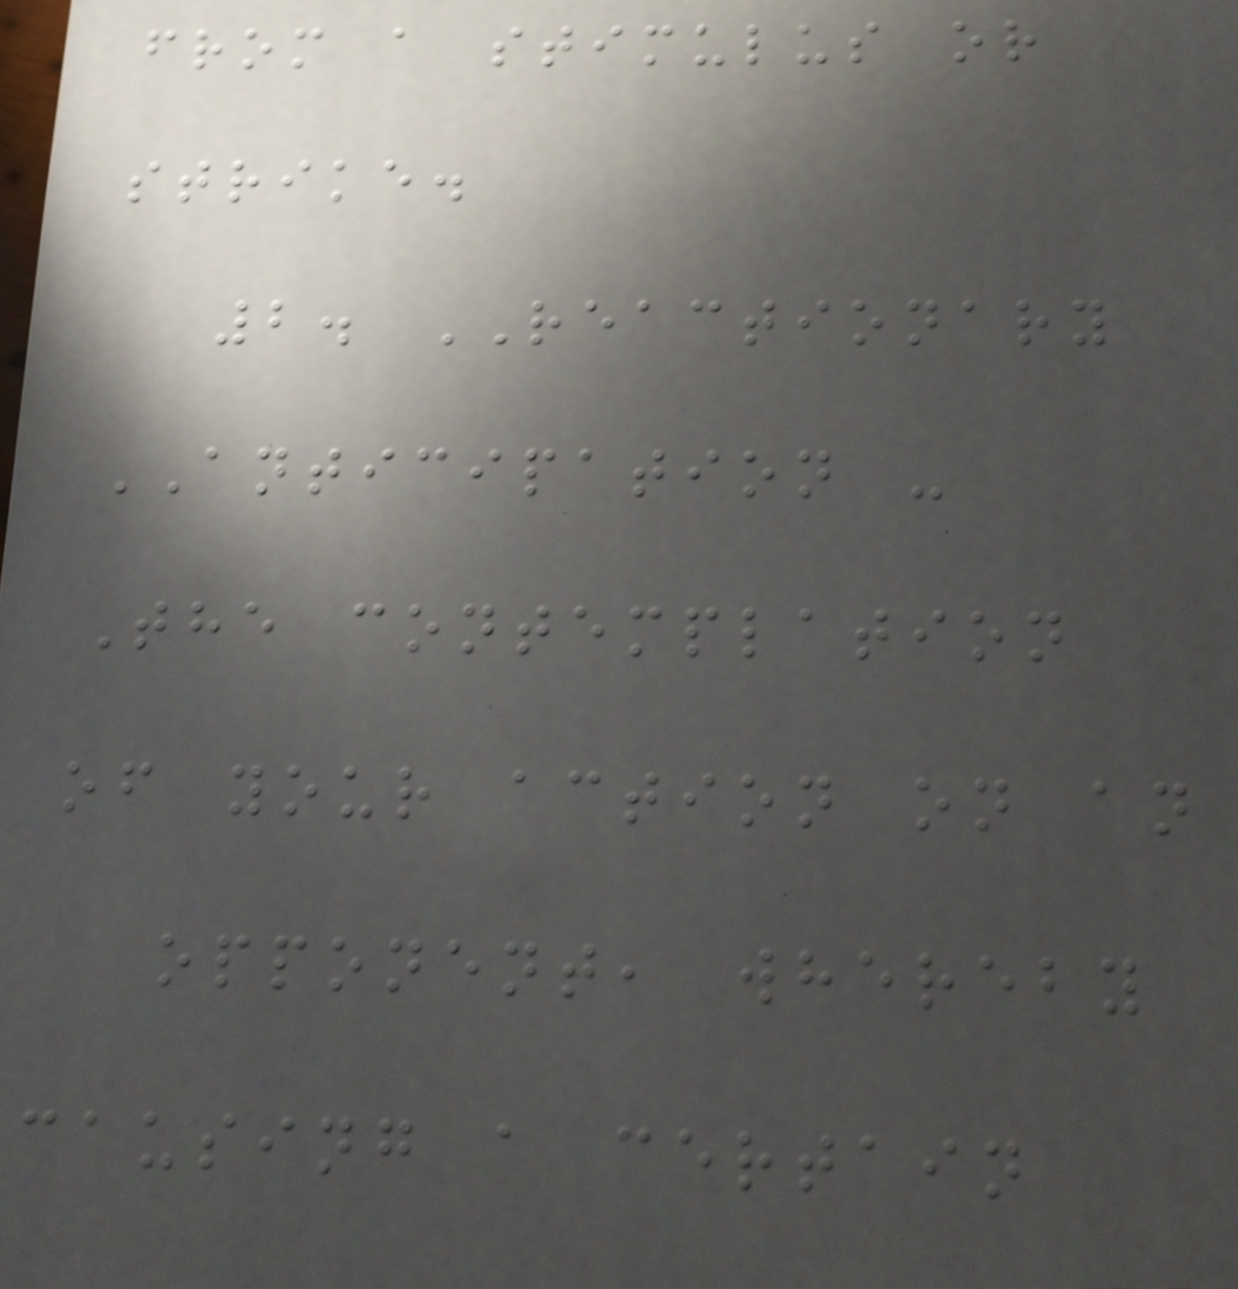from a stimulus or
strike.
2. REACTIONARY
ANTICIPATION -
The contemplation
of your action on an
opponent, whereby
causing a certain
